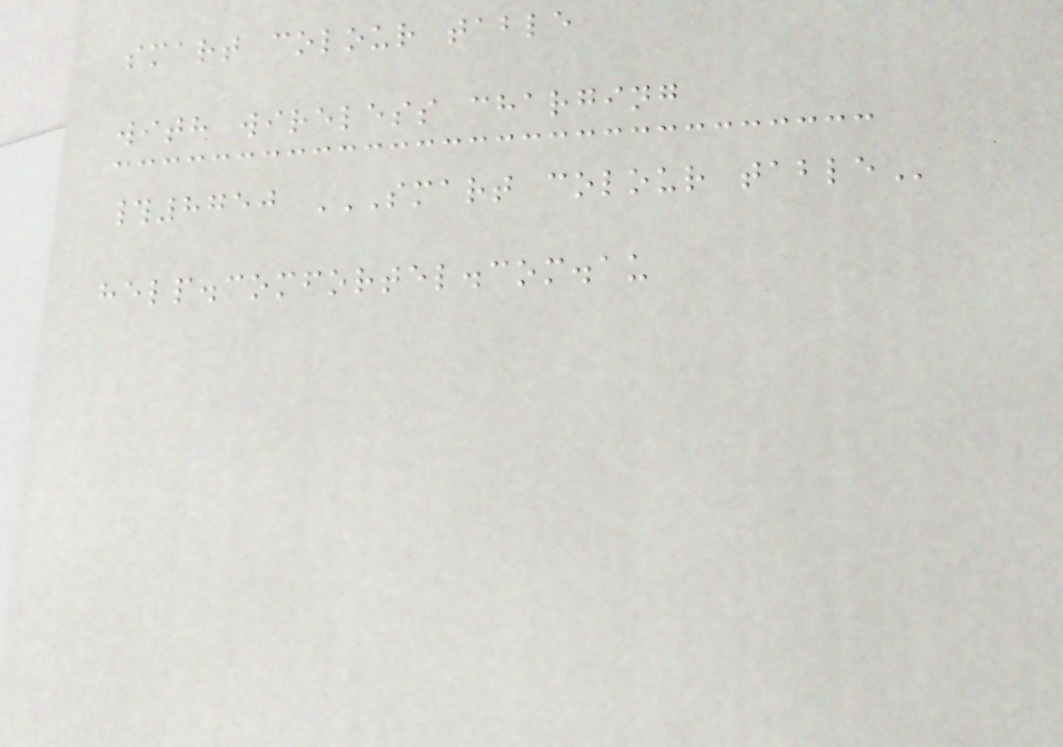smart colour table
with wireless charging
#8750 SMART COLOUR TABLE
help.comfortel.com.au
